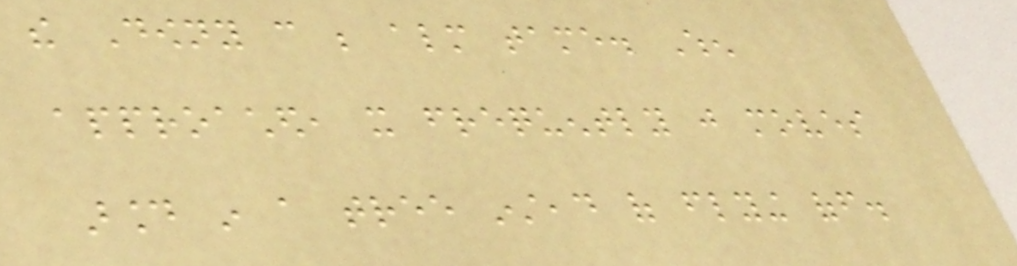the Downy can be almost tame. When
approached, it frequently just moves
around in a tree instead of flying off.
